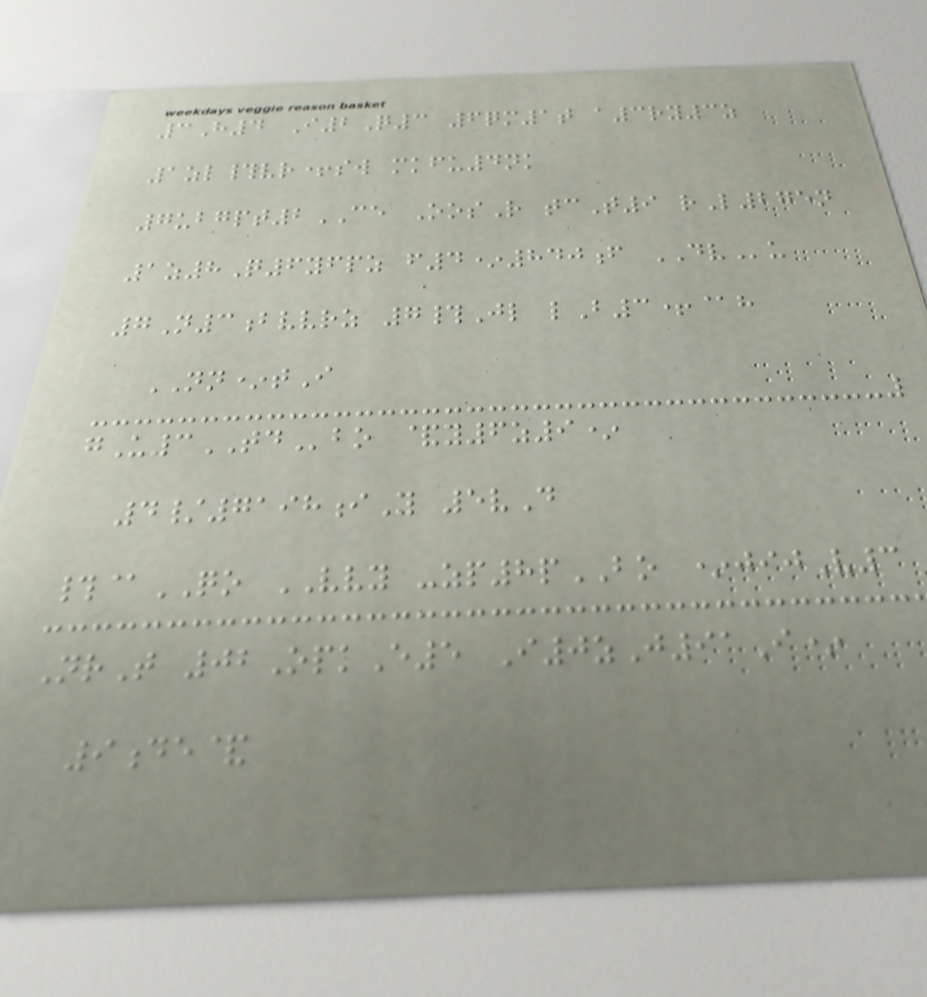3H4 I2Q3 6qm1t a3ry3z
1zl#vr+sw mkfu4nk
7ubgpt2CE OosR tcT9 rL275n
1z8Q6yfpz f4*840f DVu
7N3bvvrz 7#Jl lB3+@h
NN*tI
gU3TDbo &y6z9*
4/7198iY 5vD
#@QO VVY -zp8pBO *jijV3
NrT 02OpkE5 I0zJ91I*
9de&
